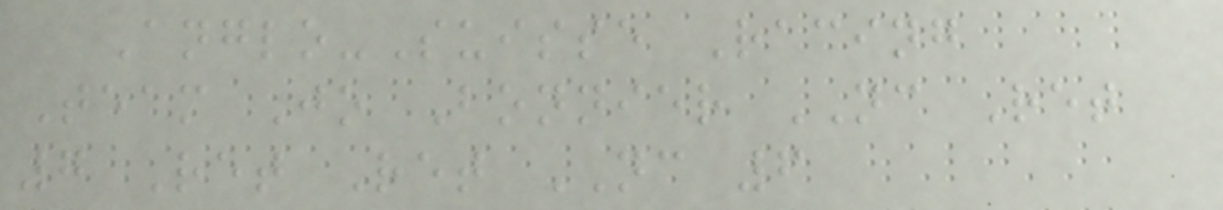Anglo-Suisse Racing
Team Jo Bonnier NC Ret
7 Ret Ret NC 6
